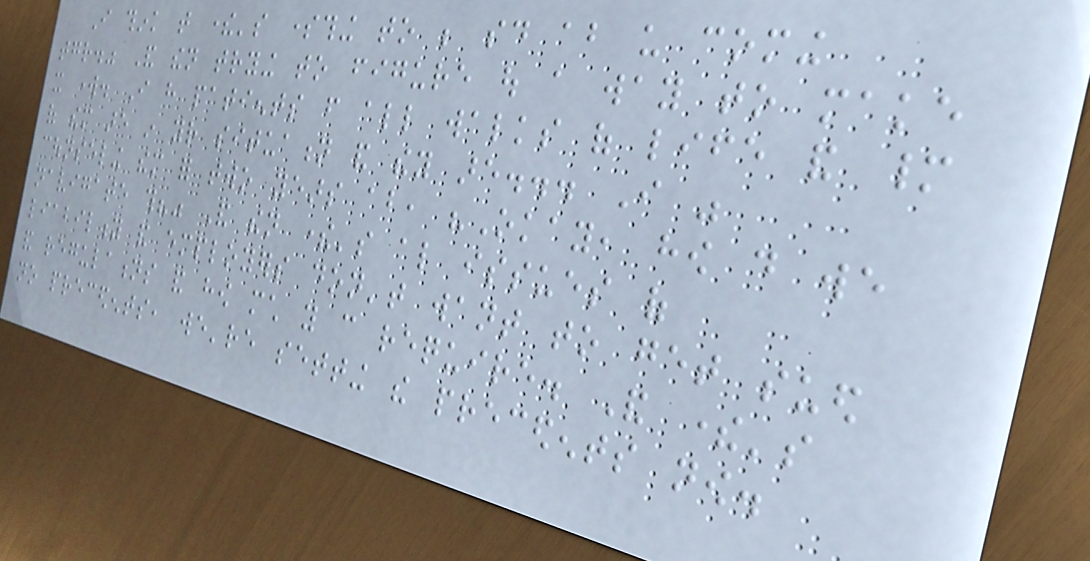I think that there's something to be said about us coming
together." And then trying to figure out a way to make
it work. I have patients from all walks of life and many
of them are in your situation and they are... I was
counseling them for two years about, "Okay, how do we
navigate this?" And then there's also issues of
liability and employers don't want to get sued
and regulations and how much you can require. And there's
no precedents, we're setting the precedents now.
